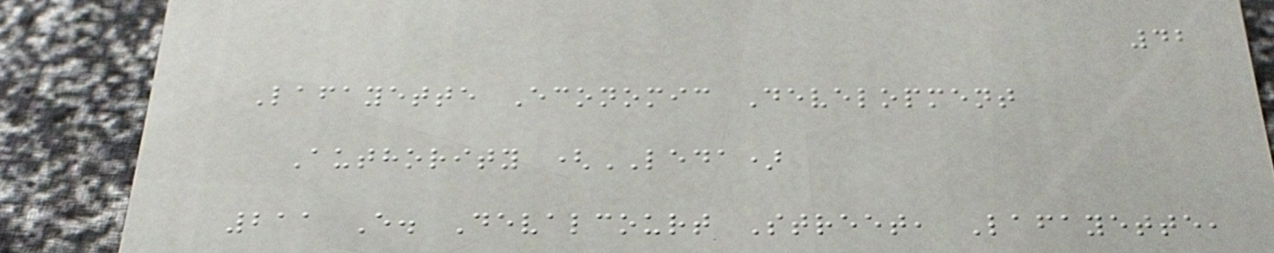42
Lafayette Economic Development
Authority (LEDA)
211 E. Devalcourt Street, Lafayette,
